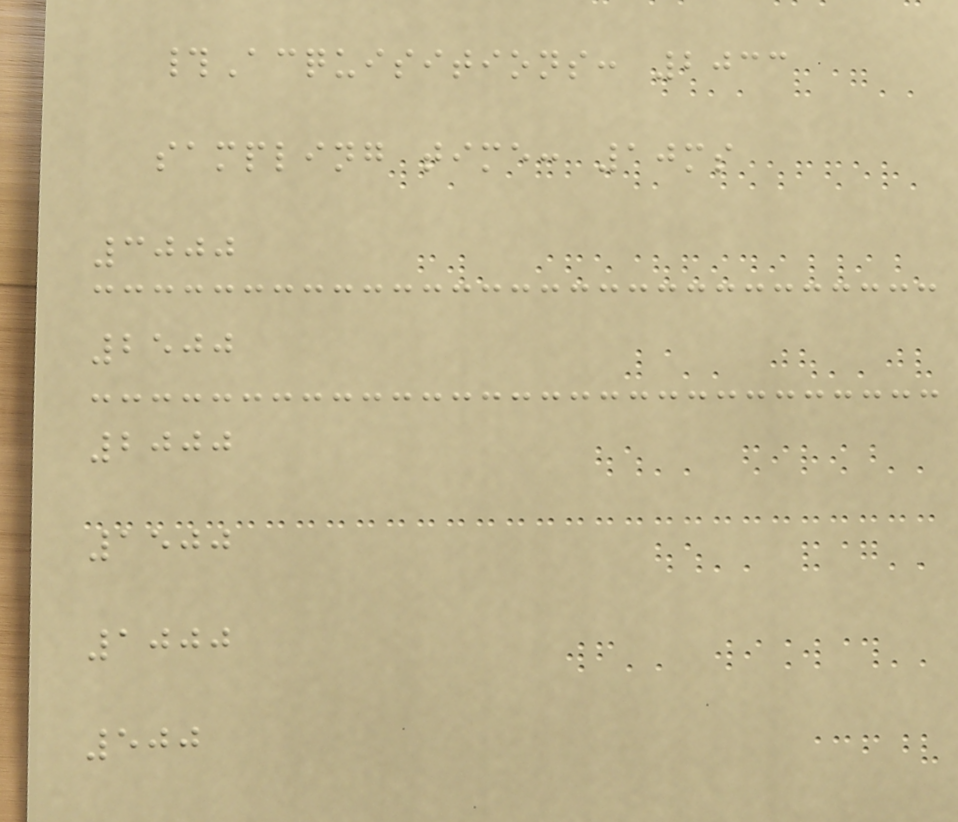#Acquisitions: 2033
sampling time: 10ms
3000
2500
2000
1500
1000
500
